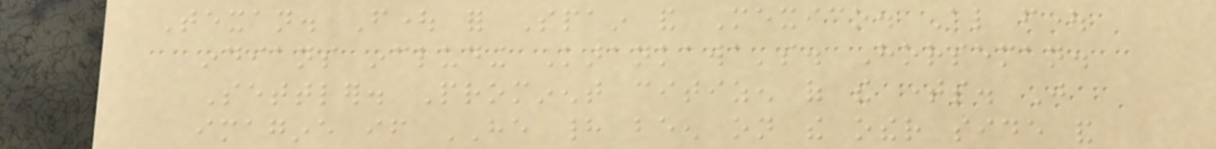Texan. Fought for Spain and Mexico. Also fought
indians including Karankawa's. Horseman.
Settler. Prominent citizen of the times. Just
imagine if HE had been on the other side and
